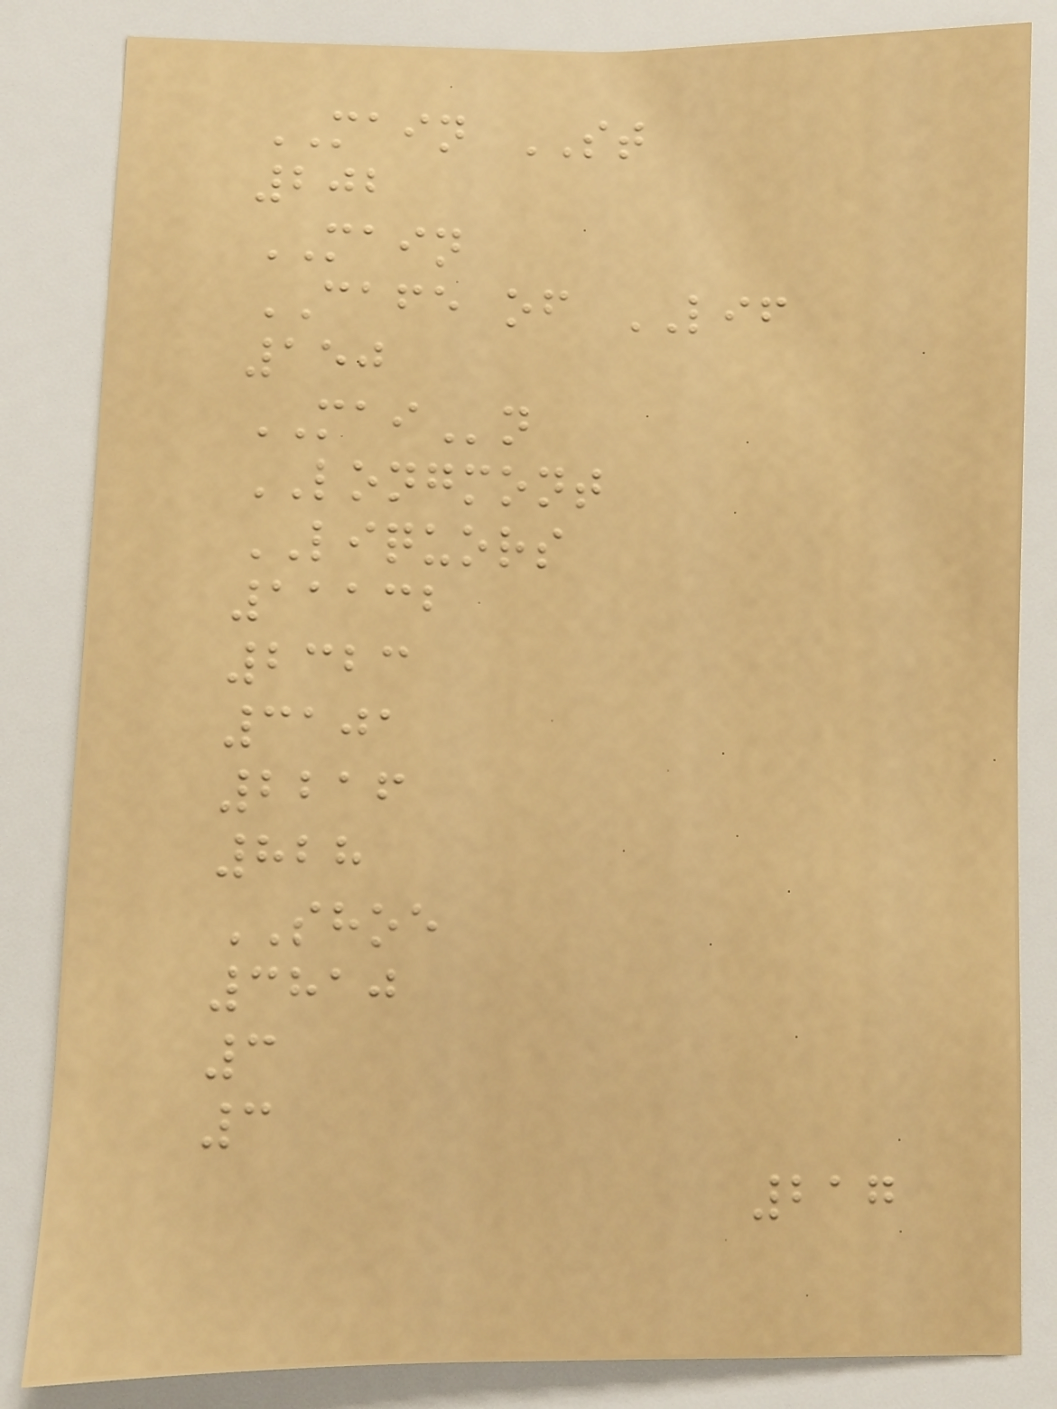MAIN ST
202
MAIN
CAFE of LIF
150
MAIn
LONGMONT
LIQUORS
11132
2323
3101
2216
828
SHOE
3810
3
3
217
